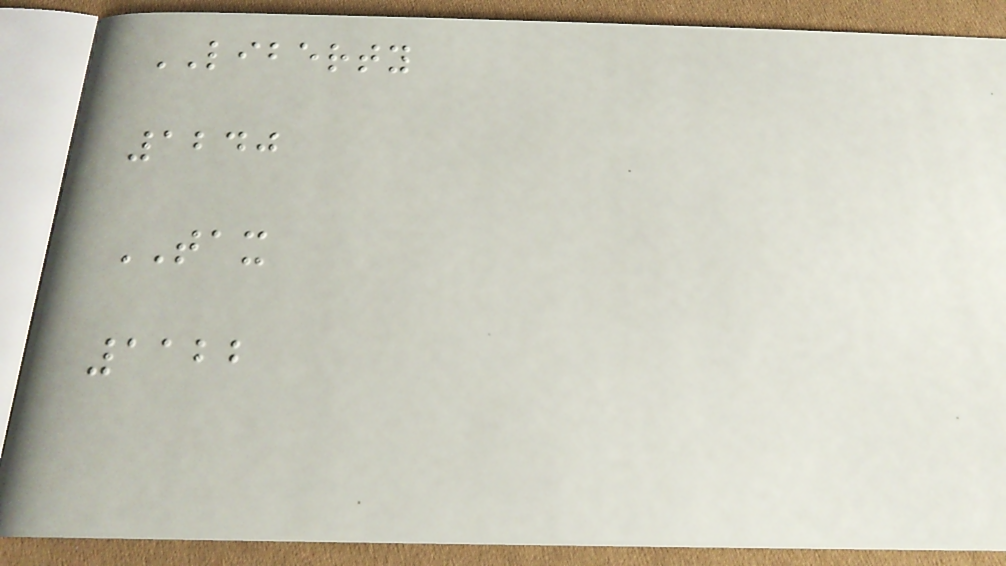LIBERTY
1240
TAX
1122
